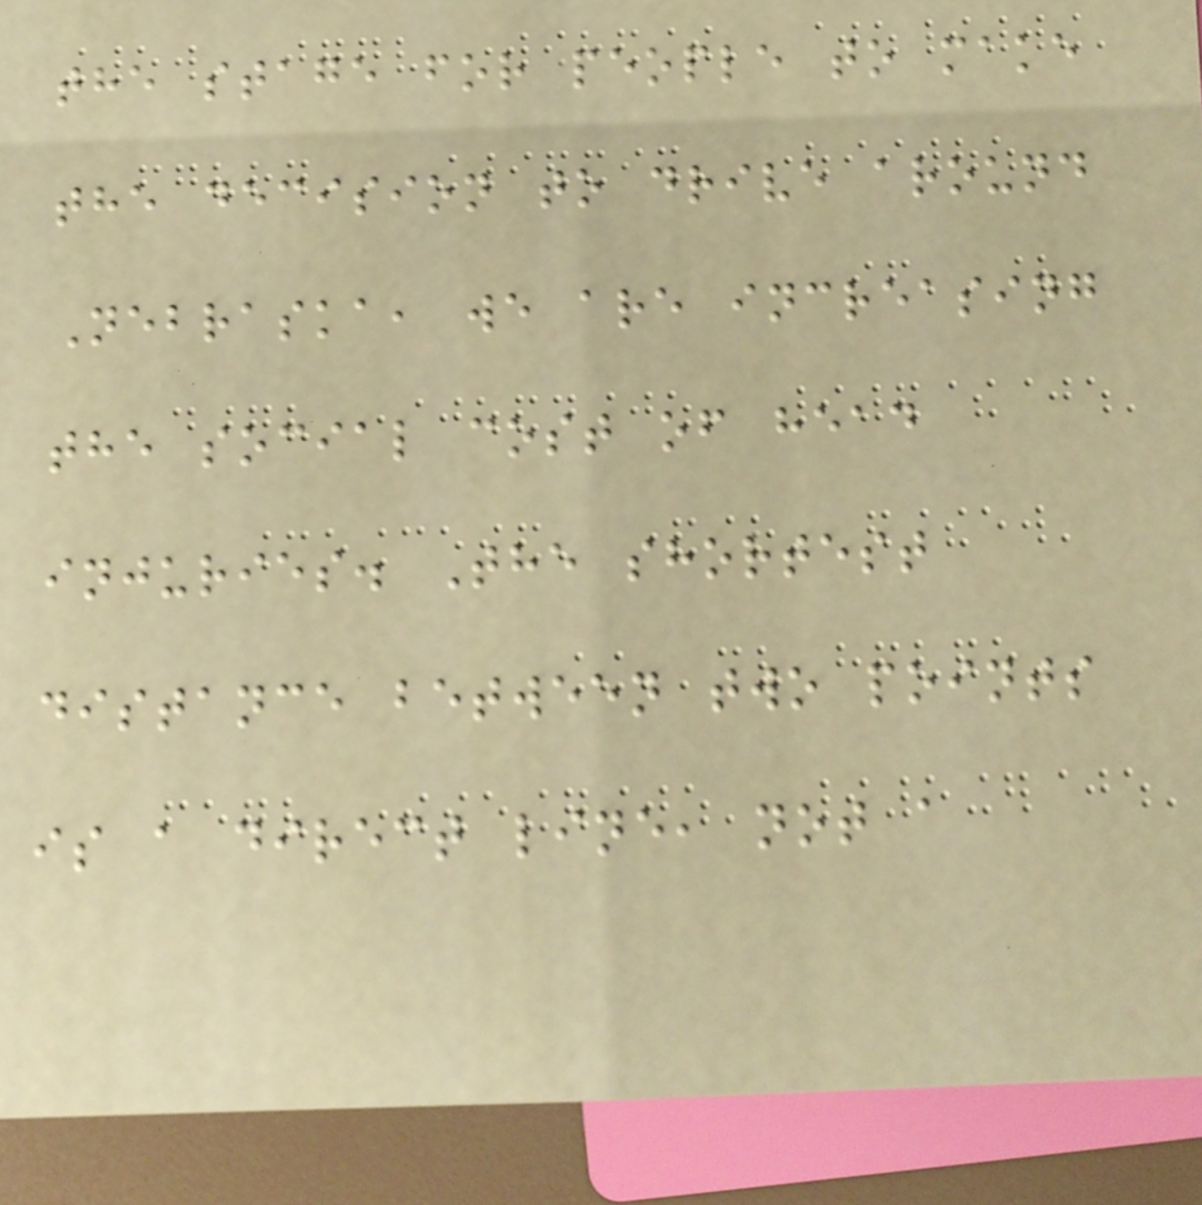the stage for people to make
the decision to drive around
Nebraska, we are increasing
the social cost of head
injuries. The shortest
distance between two points
is a direct line, not a
